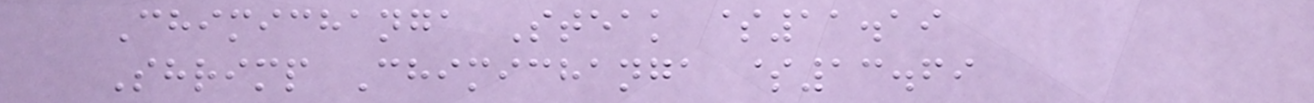Chimichanga Steak $11.19
Shrimp Chimichanga $13.69
